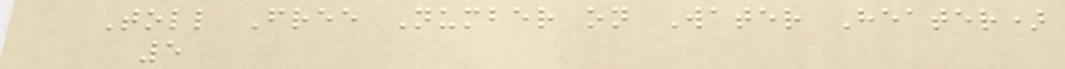Toll Free Number on Water Heater)
5
